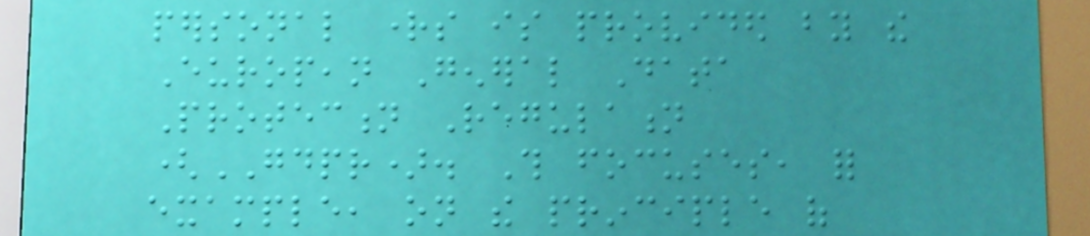personal rights is provided by the
European General Data
Protection Regulation
(GDPR). This focuses, for
example, on the principle of
